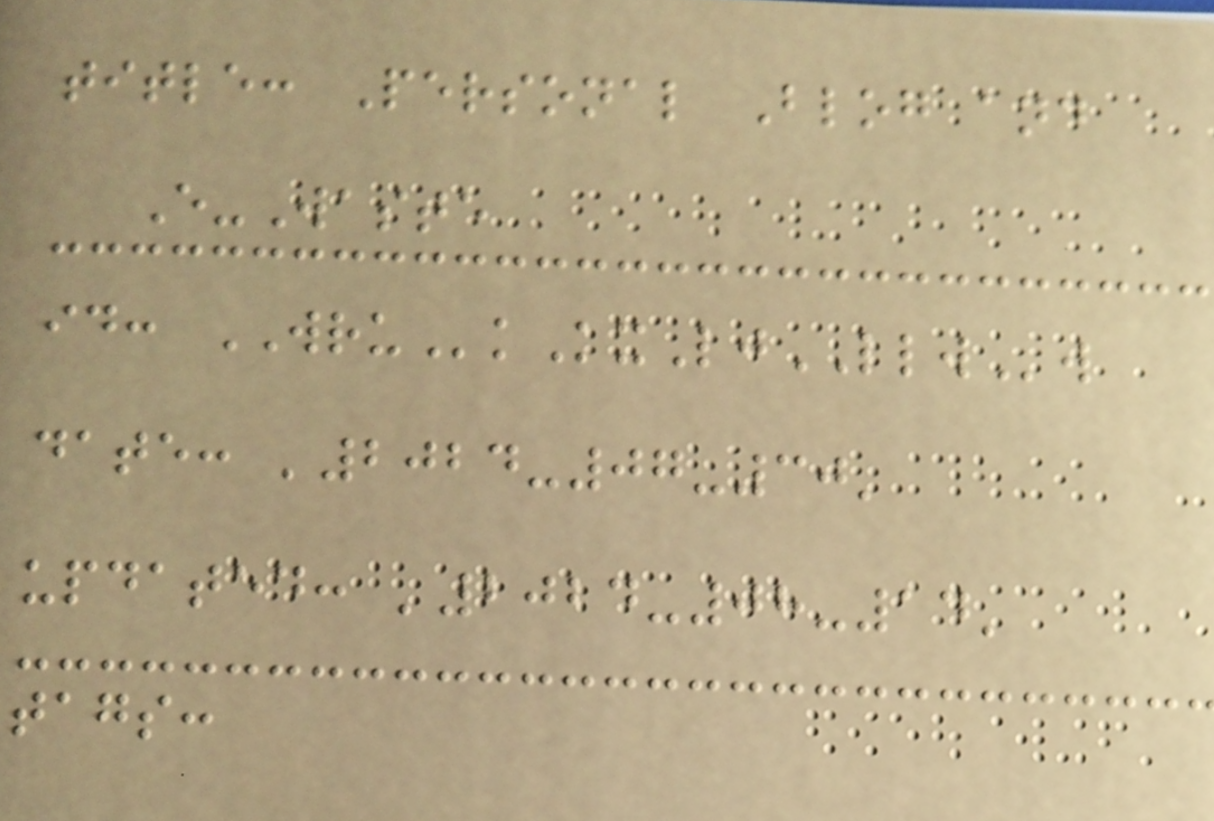title: Personal Blog and
E-Waste
id: WRUkKxLjLLWw
date: '2024-07-30'
updated: '2024-08-14'
tags:
